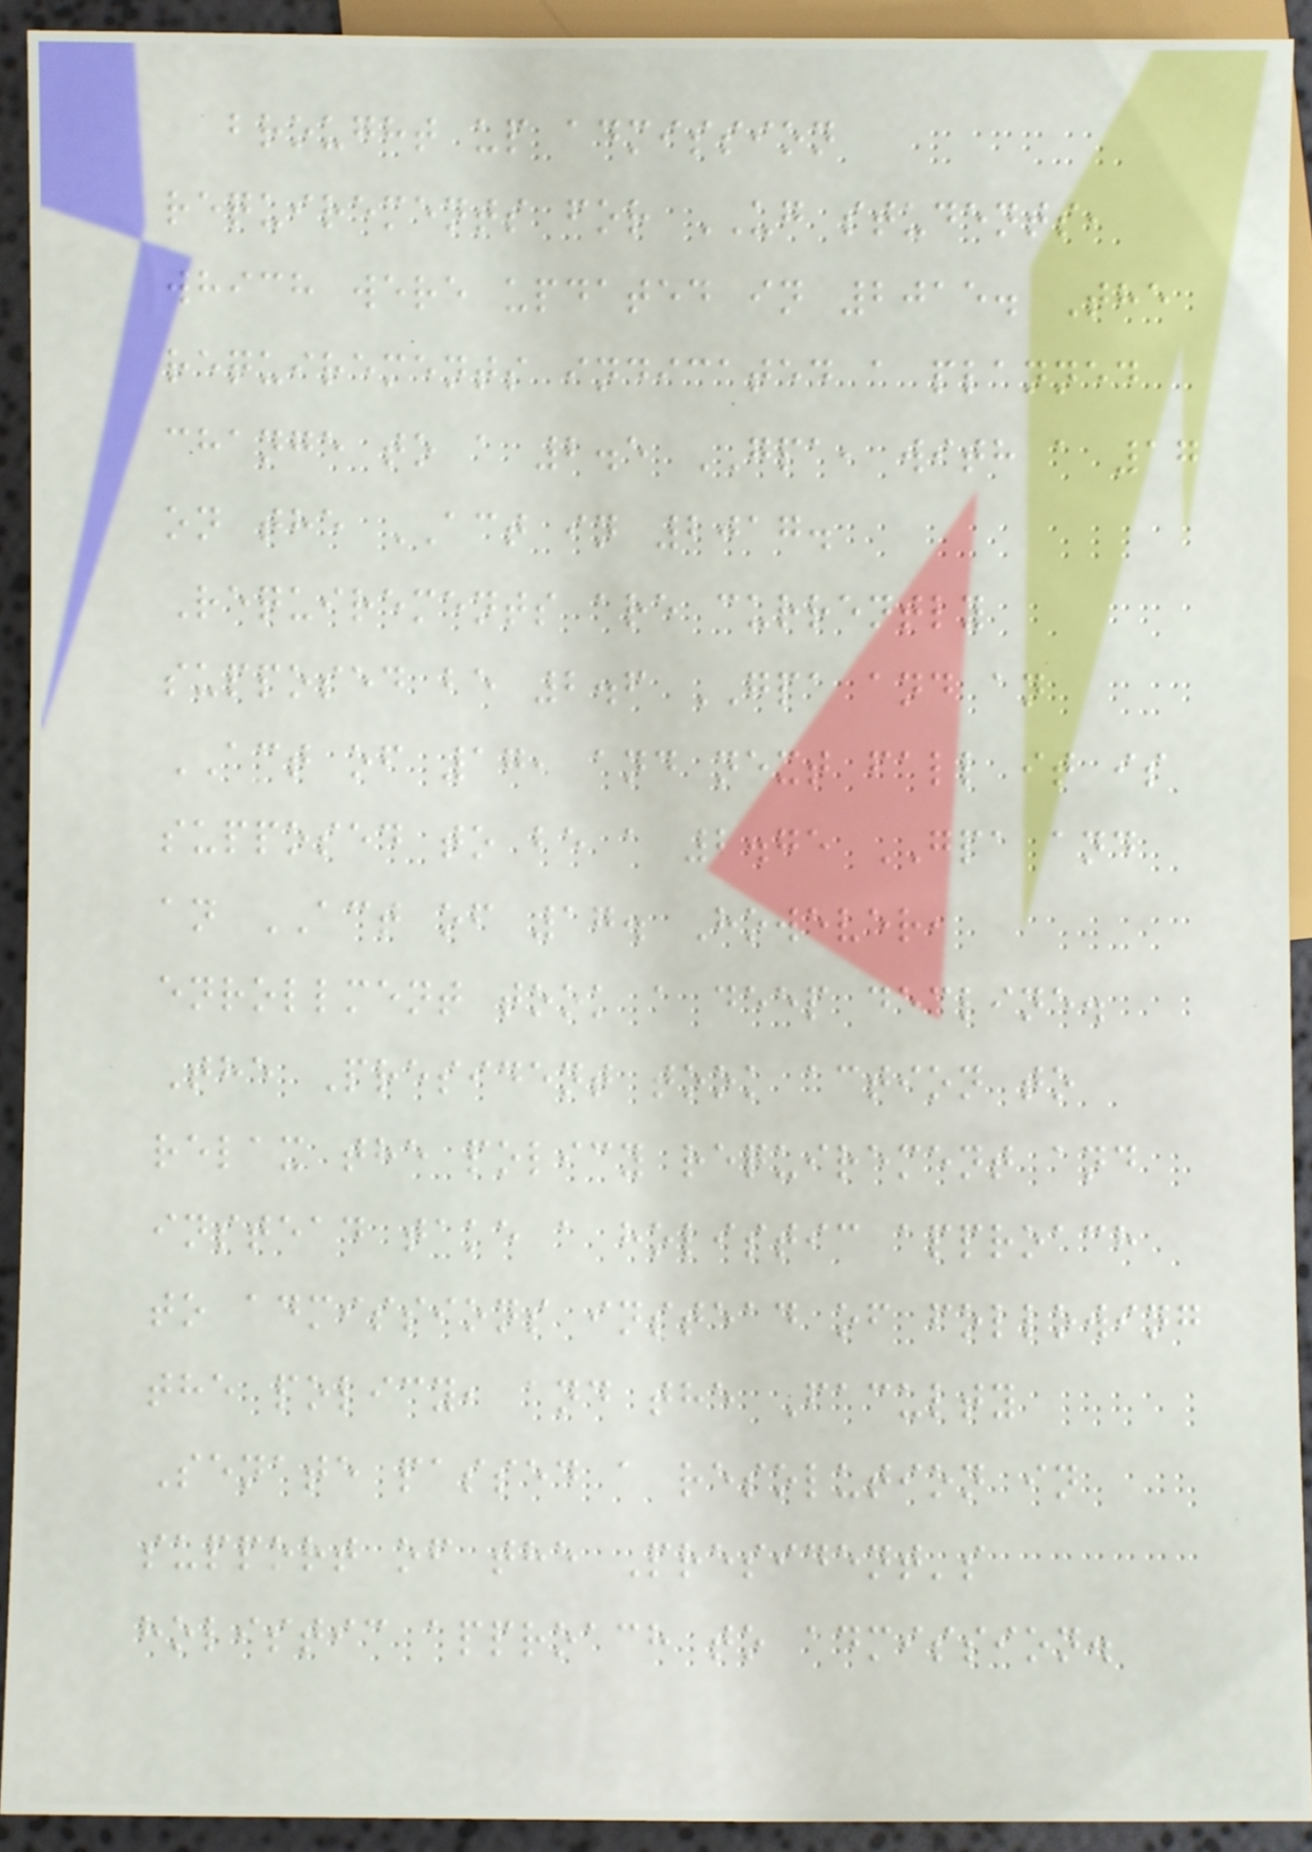brought up admission
requirements for UG students,
which were updated in 2015. The
requirements indicated a planned
change to a 2.5 GPA, with a 17
on the ACT in 2017.
Requirements are currently
supposed be 2.6 GPA and an
ACT of 17, and next fall it is
supposed to be a 2.75 GPA and
an ACT of 17. However,
enrollment took a deep decline.
The President took action to
relax the policy requirement and
instead take a holistic approach
to admissions instead of following
the policy, and the Faculty
Senate passed a resolution in
support of the President's
holistic approach to admission.
